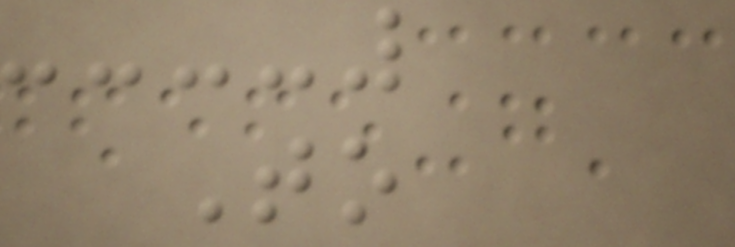To
